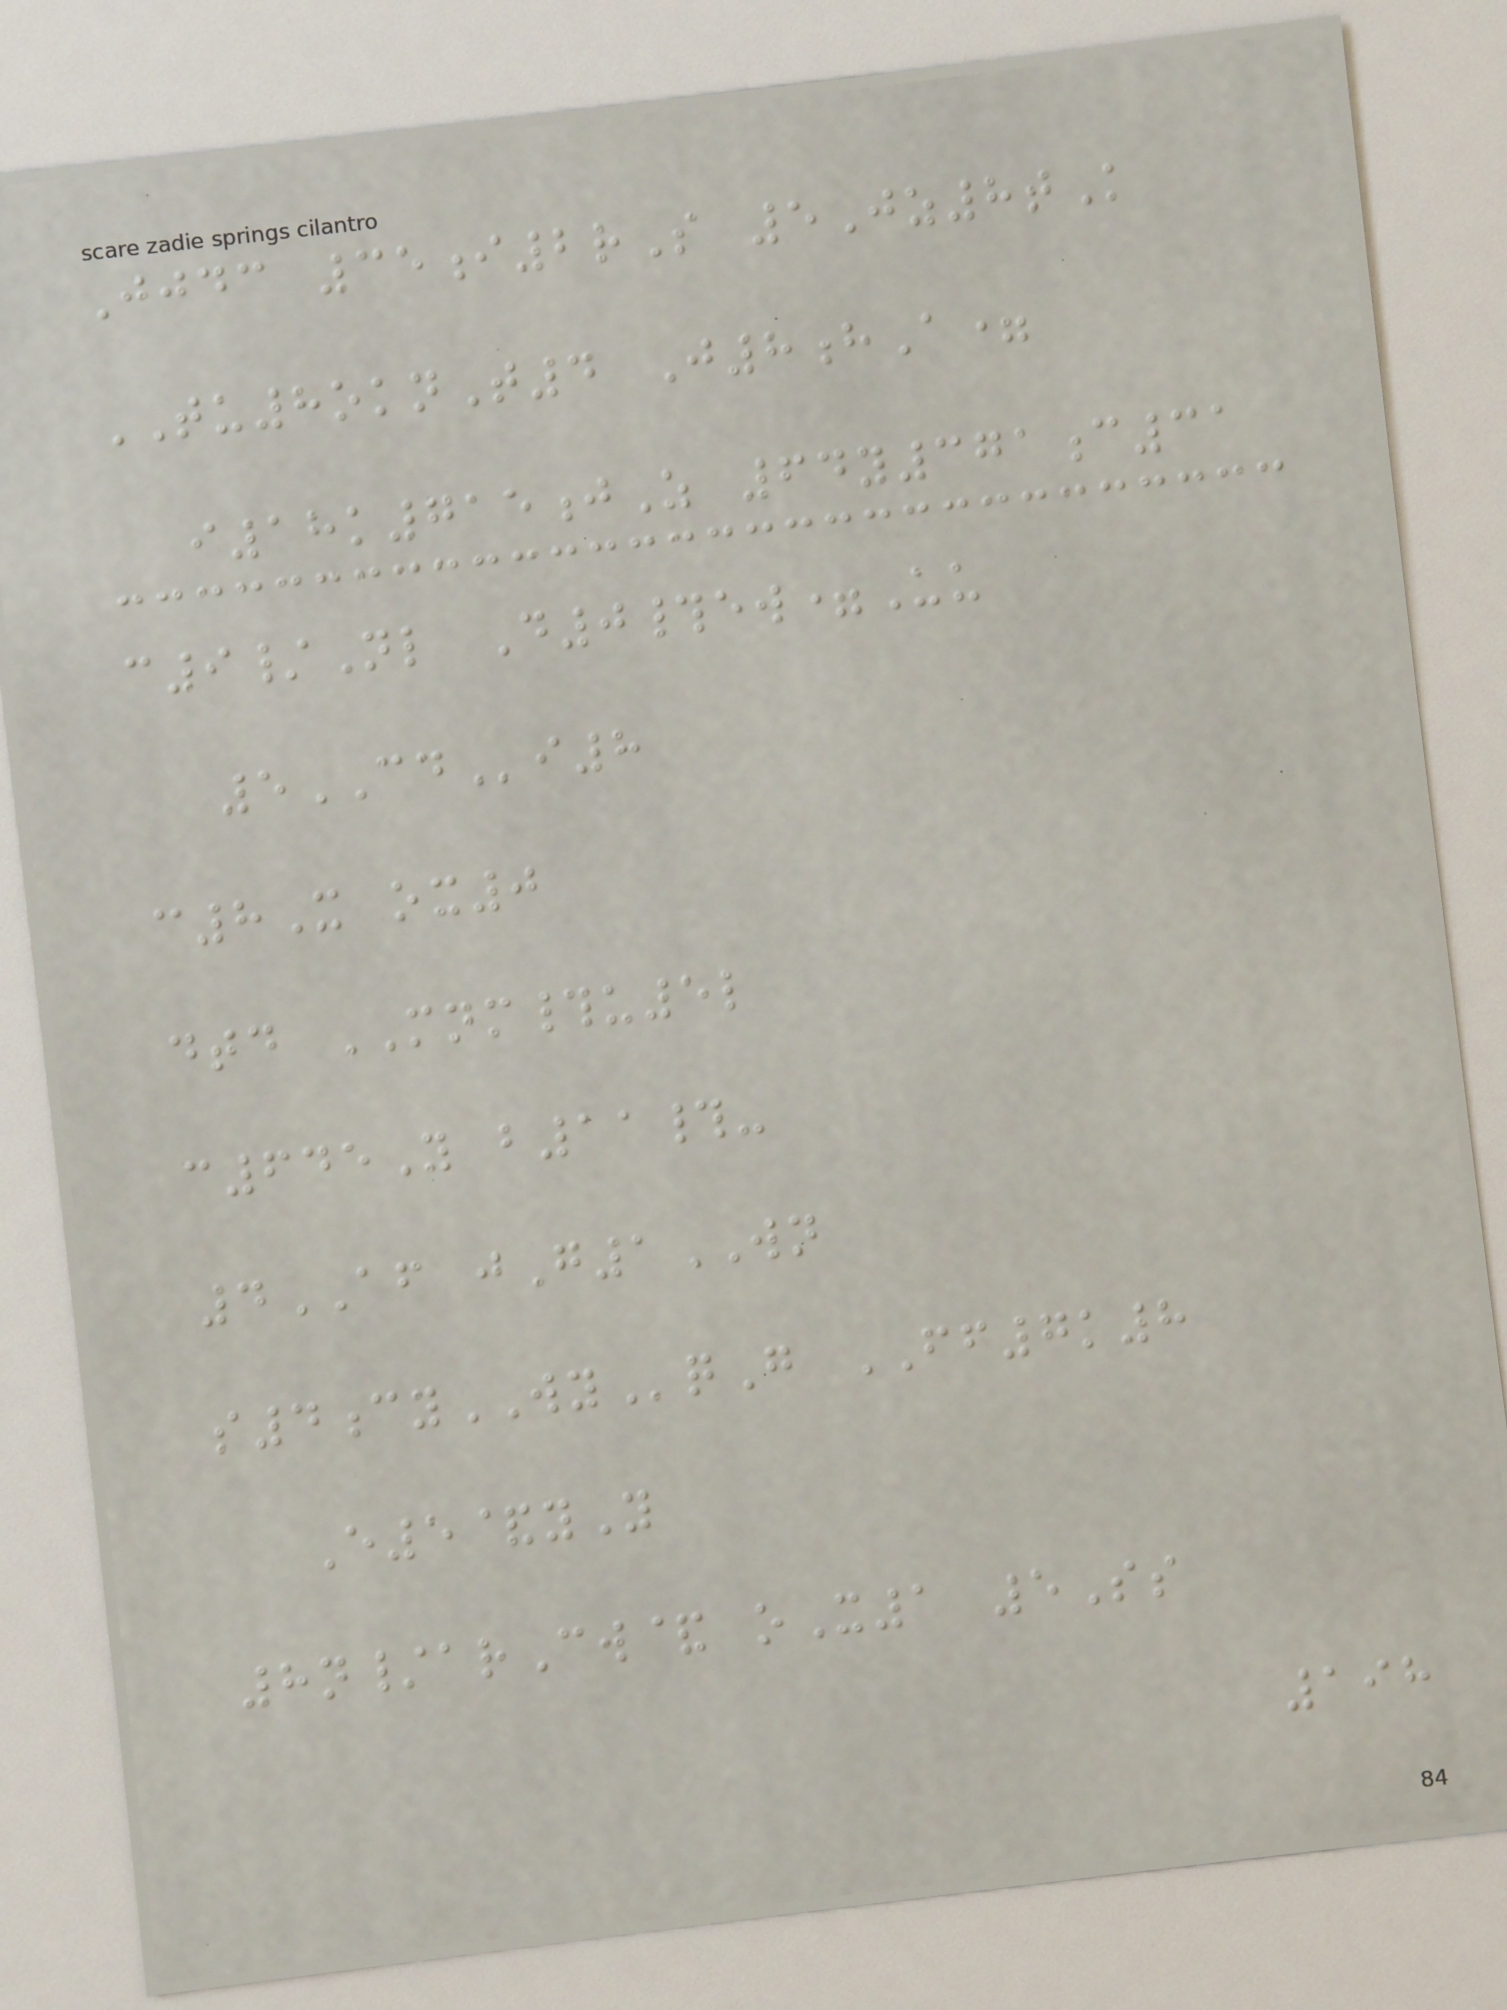Jjdc 35i2rS 5Jz8tK
TU8oknT4 J8hA=
i18k715jZ 64y371c31
c9/Nl D0#ew=Uu
5CDi8
c8X ox0
dtd MNM#u5l
c645Y b11#-
4AF jG1WN
s4cyWYqG FF7k8
E5&yY
8n/arCw& oX1 5Ss
198
